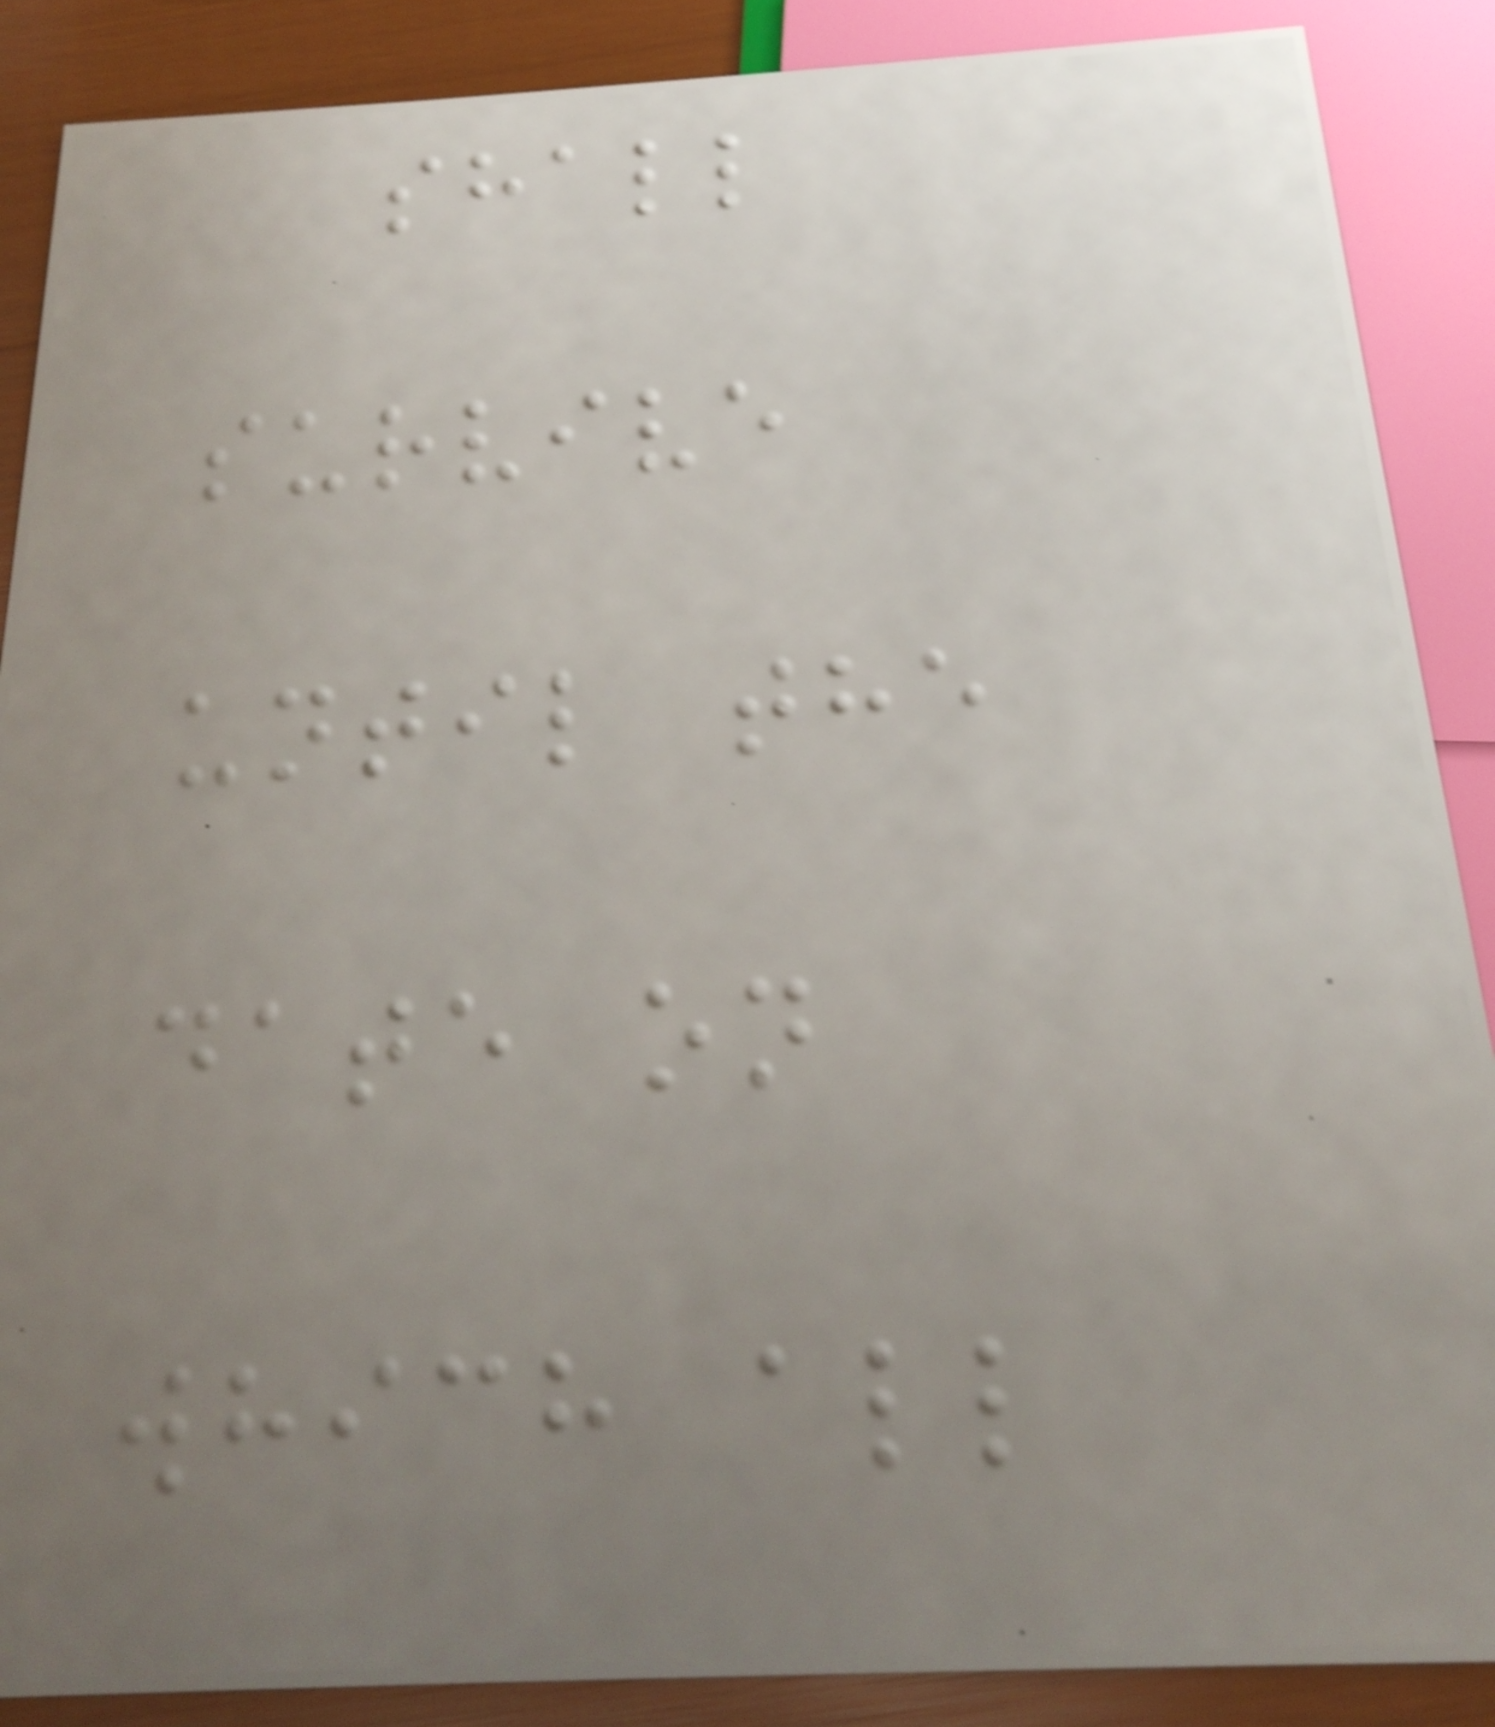shall
survive
until the
date on
which all
